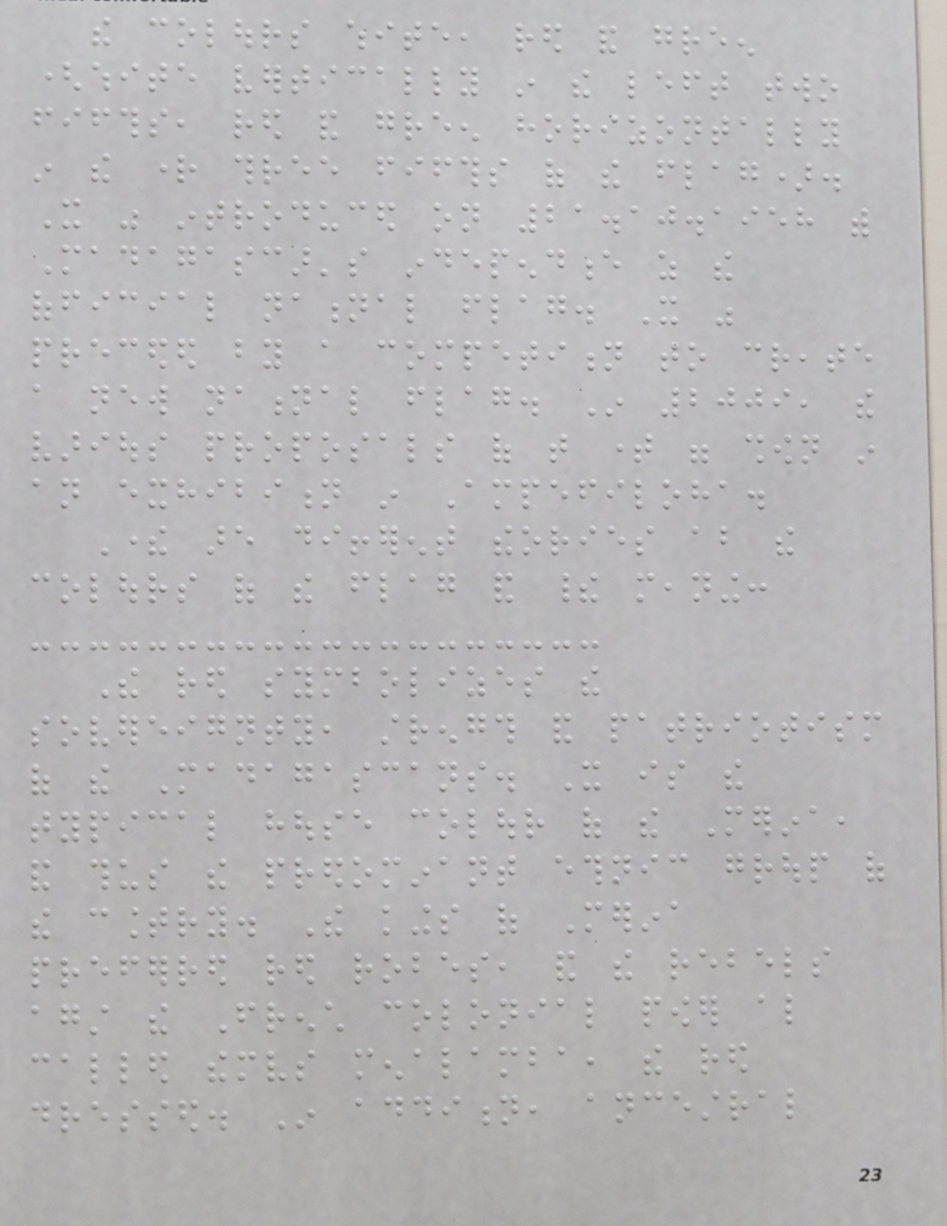the colours white, red and green
(white vertically in the left two
fifths, red and green horizontally
in the right three fifths of the flag).
It was introduced on 21.10.1958 with
Madagascar's independence as the
official national flag. It was
preceded by a competition to create
a new national flag. In 2009, the
various proposals of that time were shown in
an exhibition in Ampefiloha.
There are different theories about the
colours of the flag and their meaning:
The red symbolizes the
sovereignty, strength and patriotism
of the Madagascans. It is the
typical house colour of the Merina,
and thus the predominant ethnic group of
the country. The kings of Merina
preferred red robes, and the rebels
against the French colonial power also
called themselves menalamba, the red
dressed. In addition, ancestral
